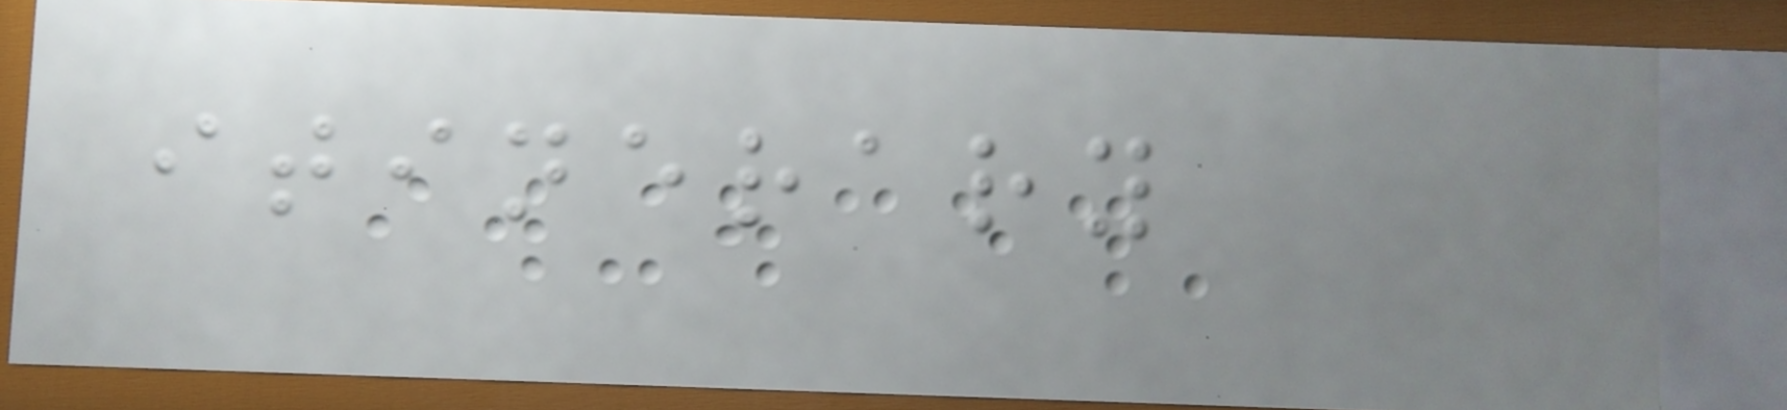itinerary
